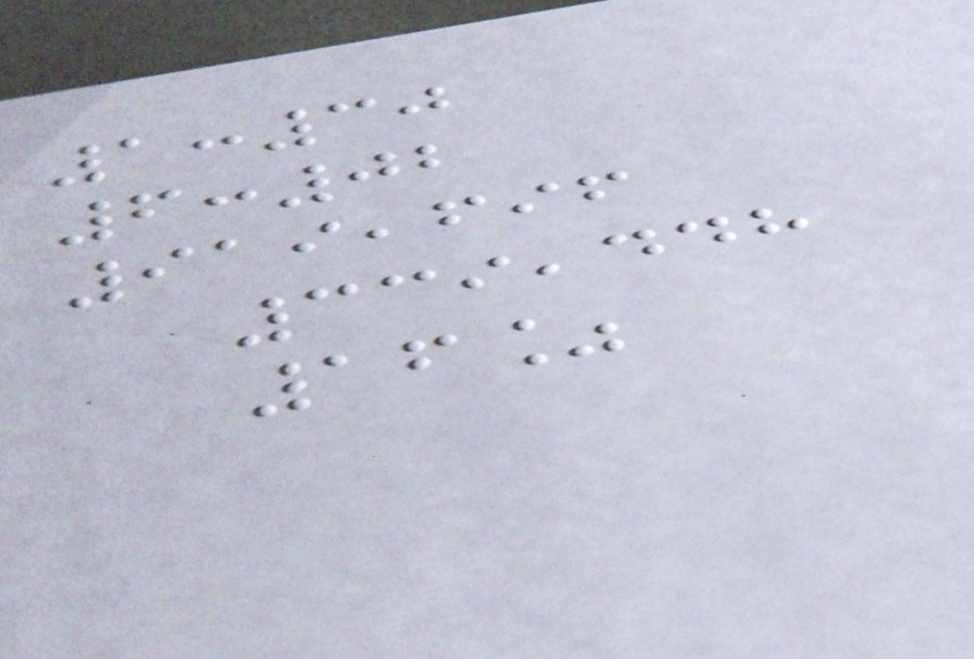1:30
6:02
919,696
339,448
16%
